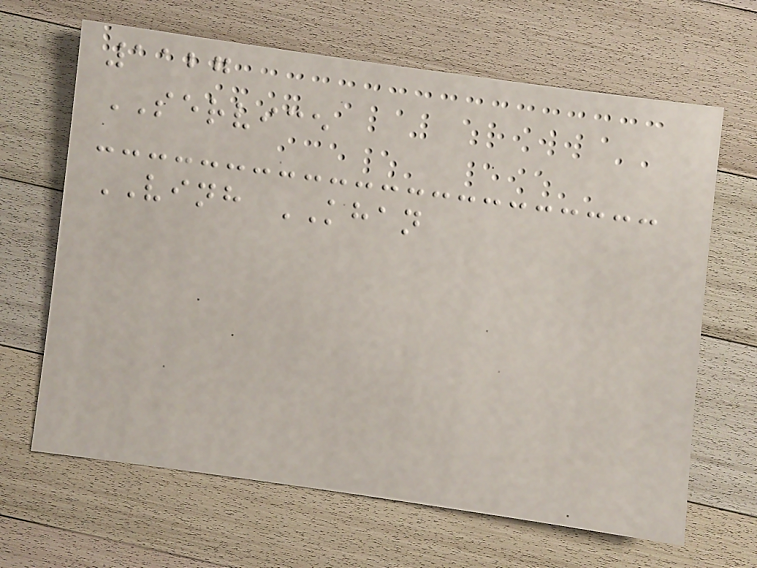1127
SERVICE
VINH KHAN
